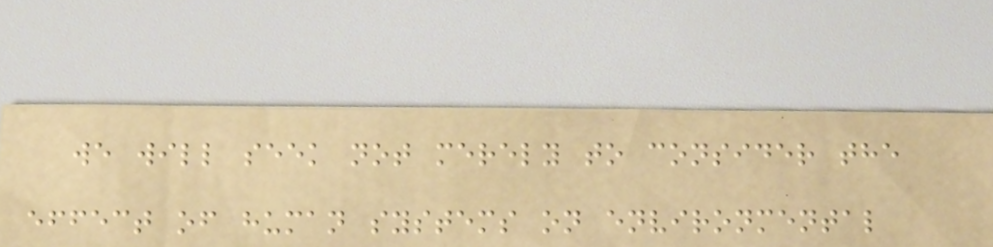we will seek not merely to consider the
effect of human systems on environmental
